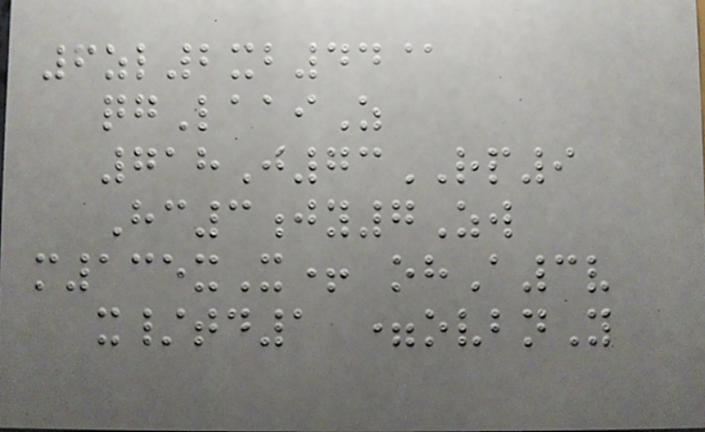6zl2xb44@
qgLaaiZ
718J73RP9
Hc3jy7Zw
m135xX+ ohA3v
x/td1 =ovbnY
